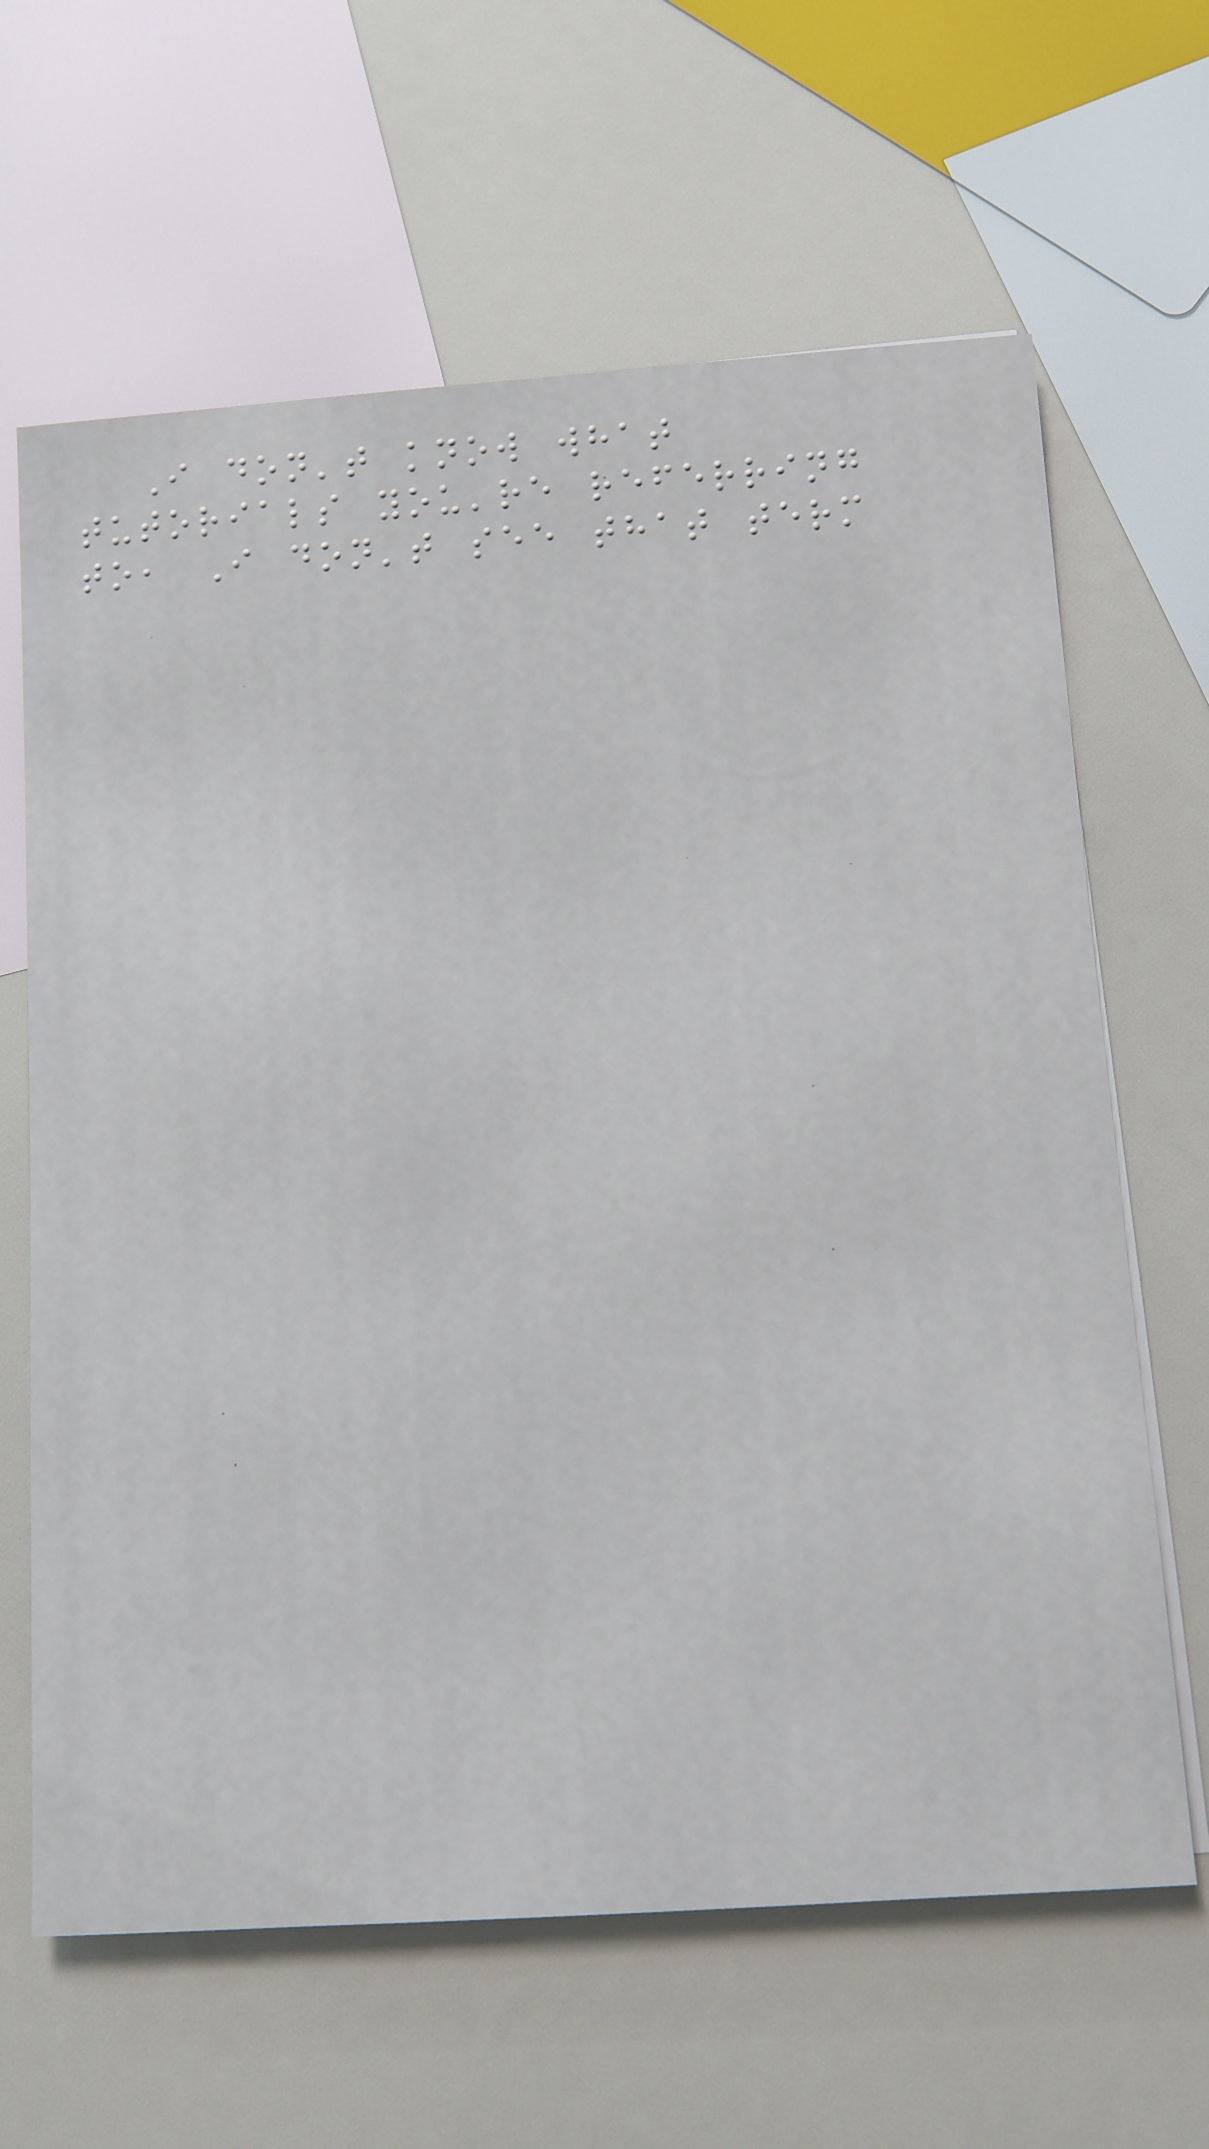I don't know what
tutorials you're referring
to, I don't see that term
